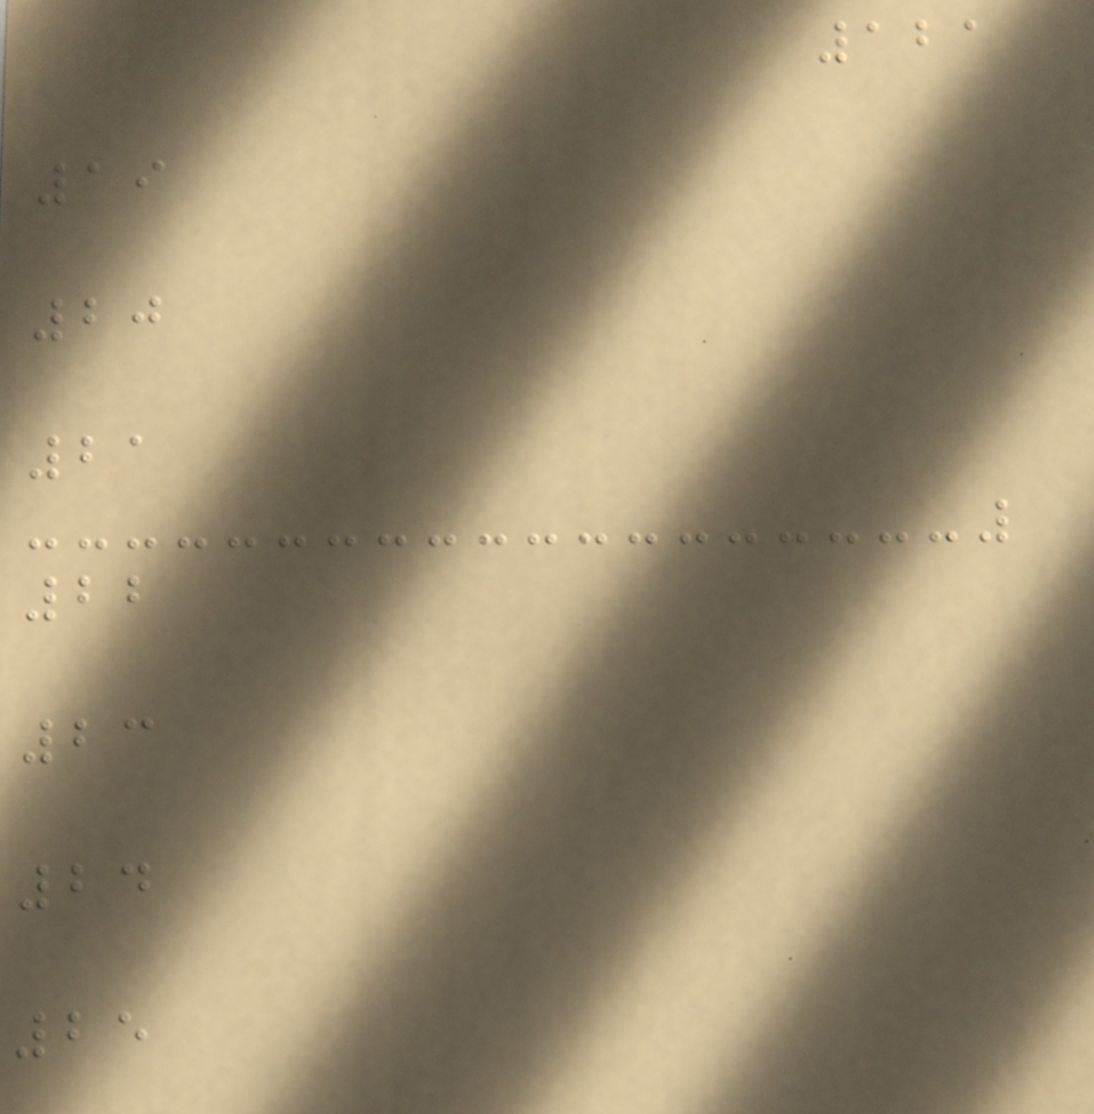121
19
20
21
22
23
24
25
